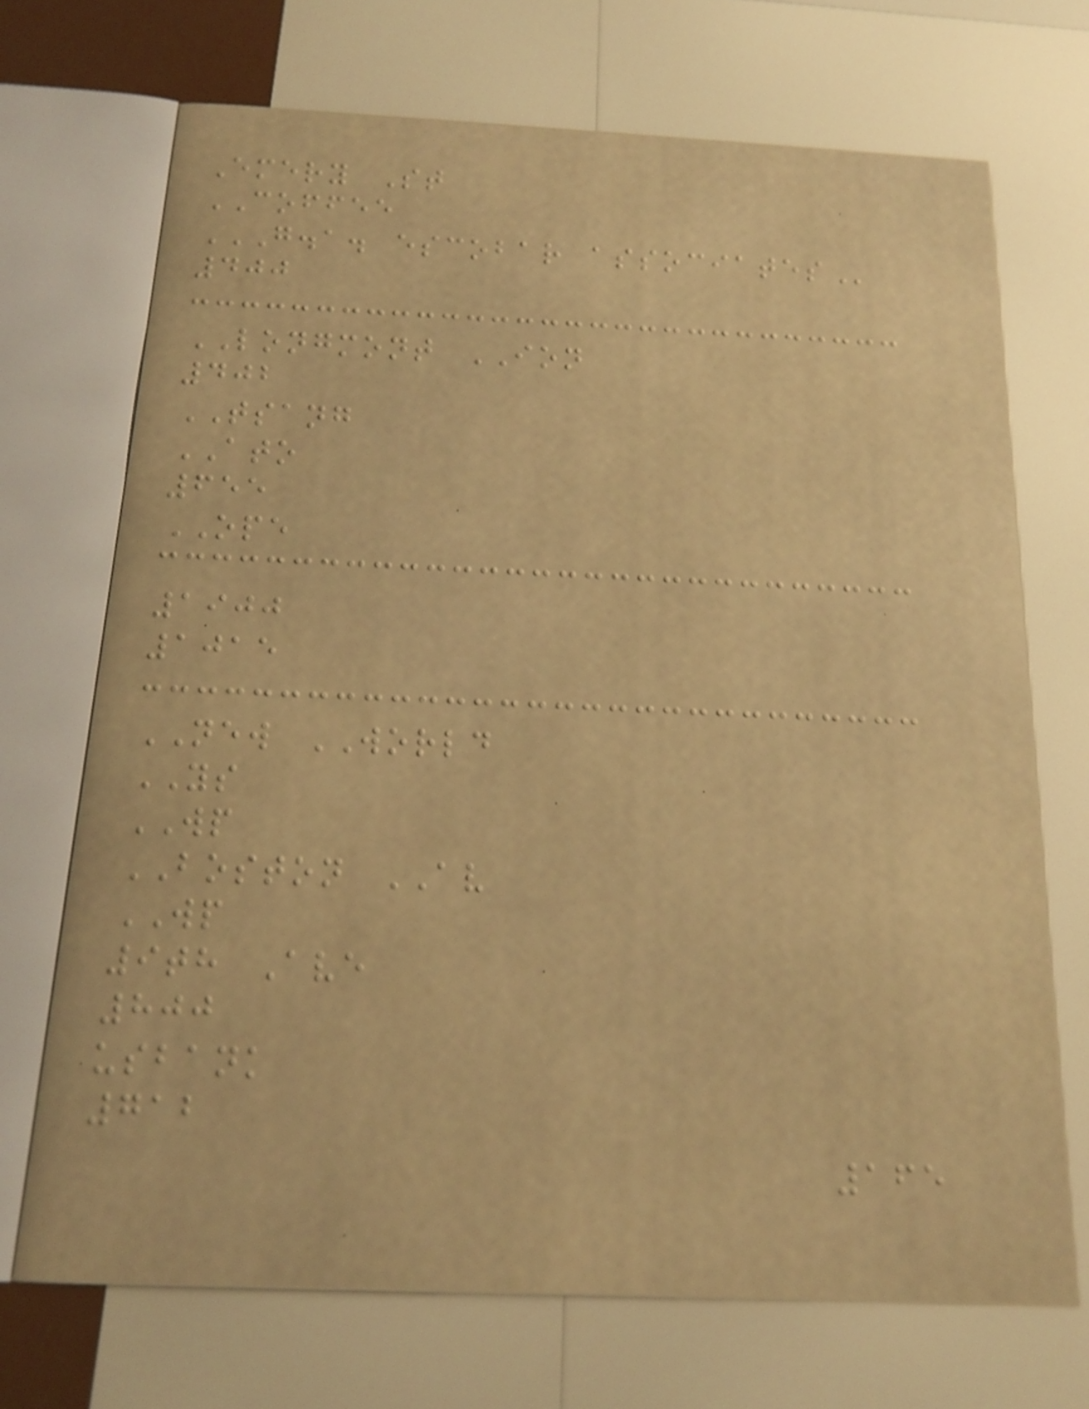Emery St
COFFEE
G.A. ESCOBAR ASSOCIATES
400
LONGMONT ION
402
TSANG
ATO
655
OPE
1900
1015
NEW WORLD
YS
WP
BOSTON AV
WP
9th Ave
800
usbank
712
165
